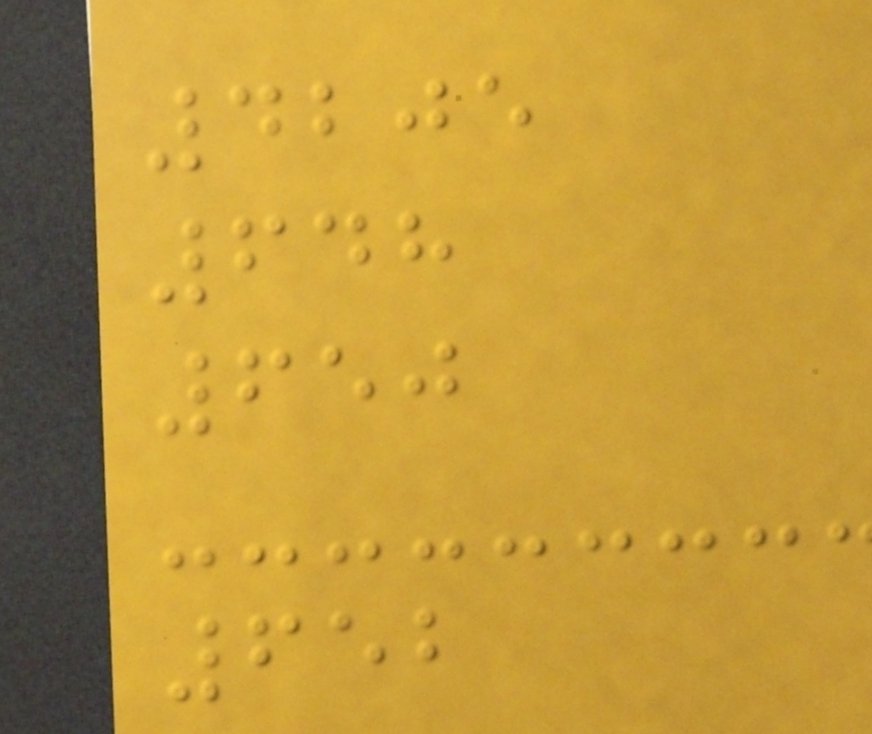4205
648
650
652
